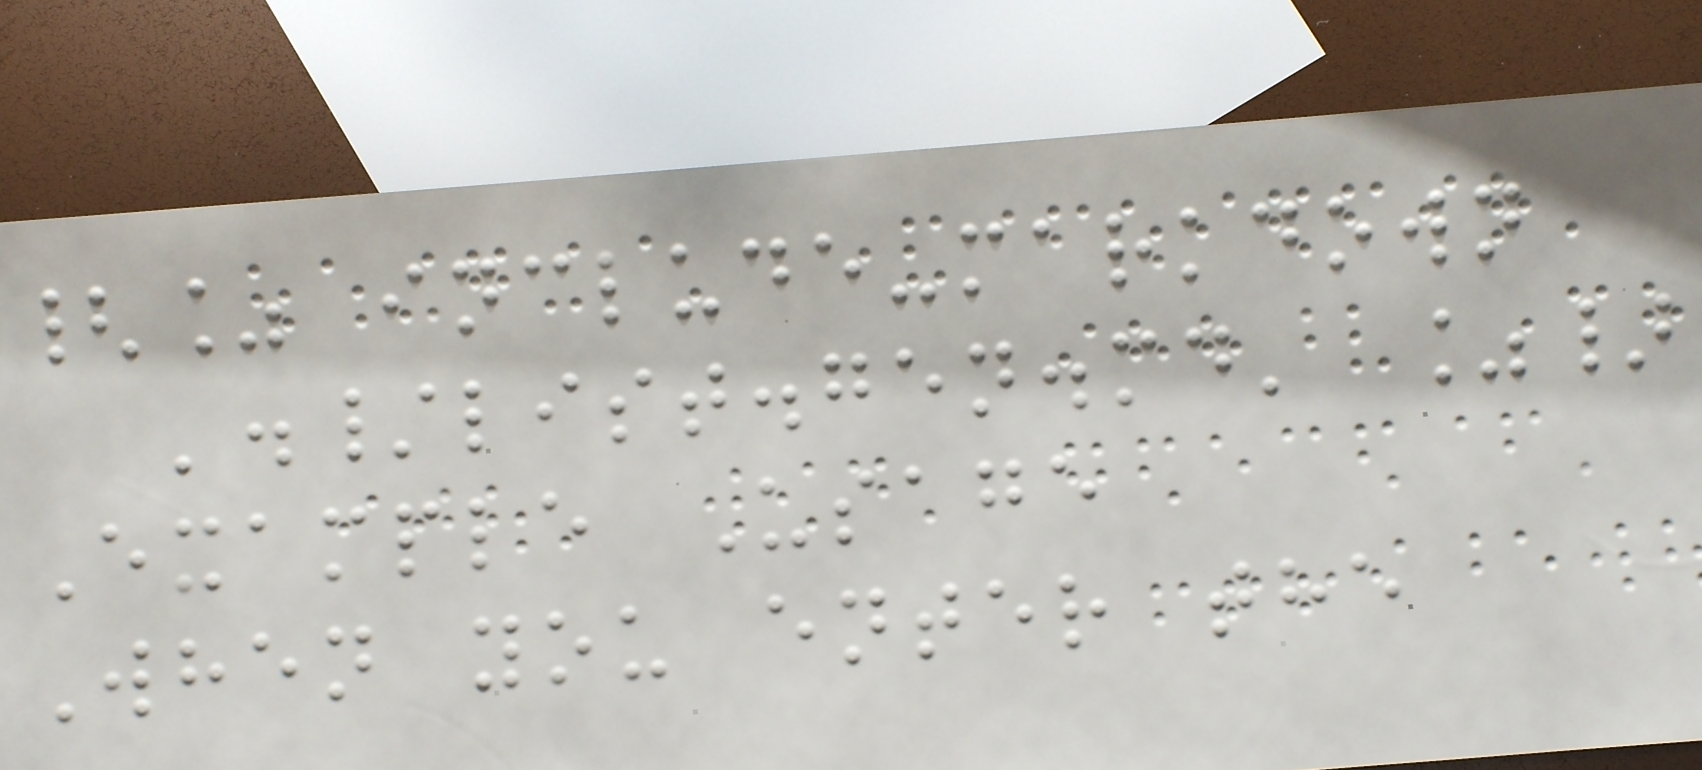{% include-markdown
'./list.gen.md' %}
Example Usage
When you enter the
